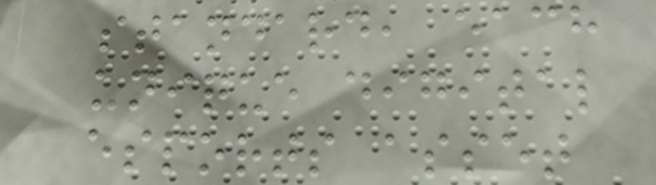standard, each
unique digital
esports asset
